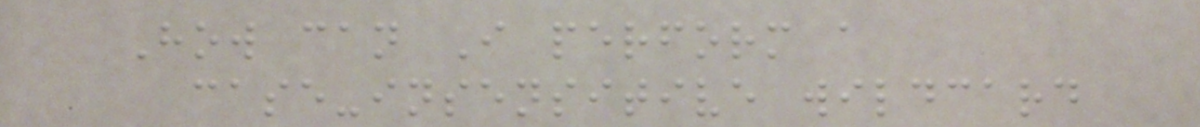How can I perform a
case-insensitive wildcard
